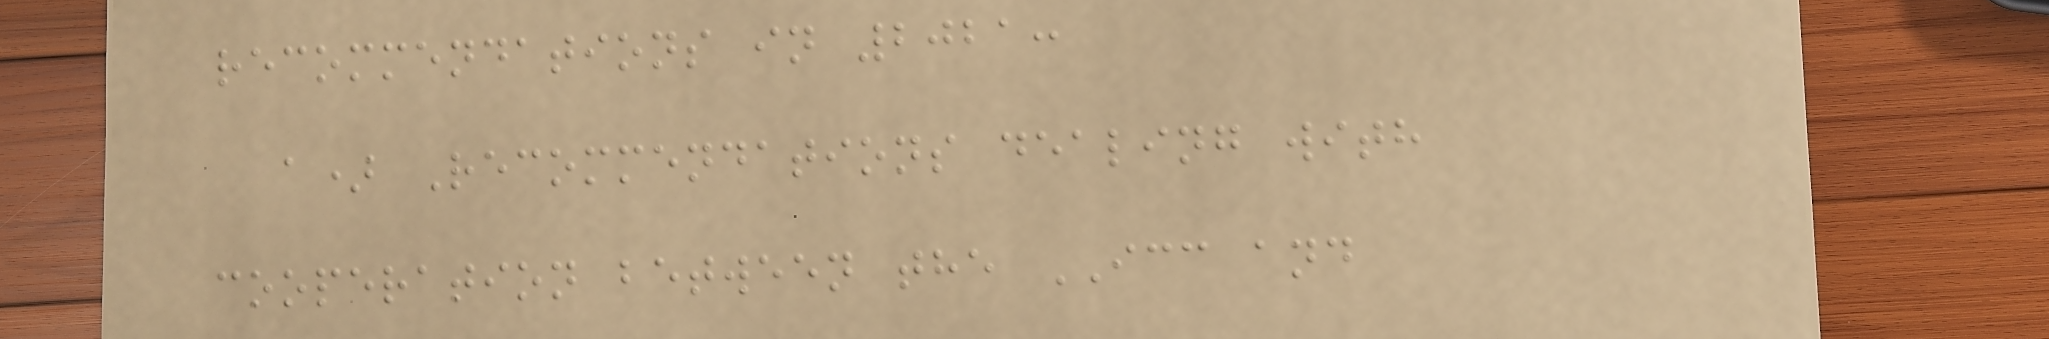recommendations in 2021:
a) Recommendations dealing with
cooperation between the ICC and
